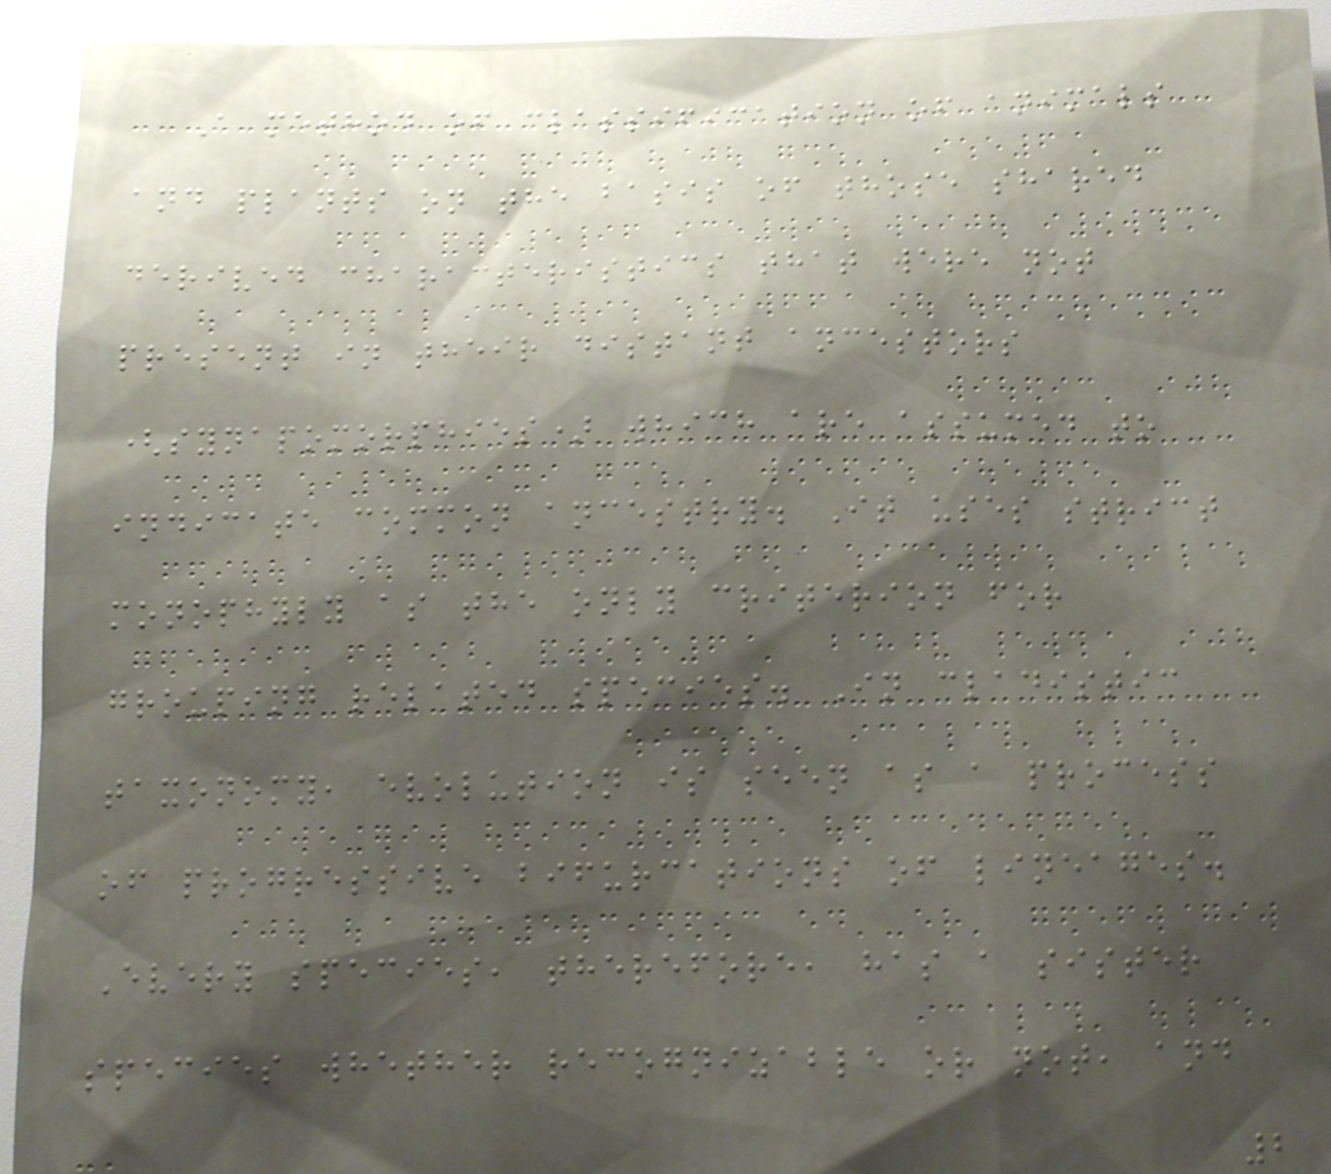A method of classification of animals
and plants on the basis of those shared
derived characteristics that were not
present in their distant ancestors
(synapomorphies) which are assumed to
indicate common ancestry. It uses strict
monophyly as the only criterion for
grouping related species. In cladistic
taxonomy, evolution is seen as a process
of progressive bifurcations of lineages.
Every species, therefore, has a sister
species whether recognizable or not, and
2
